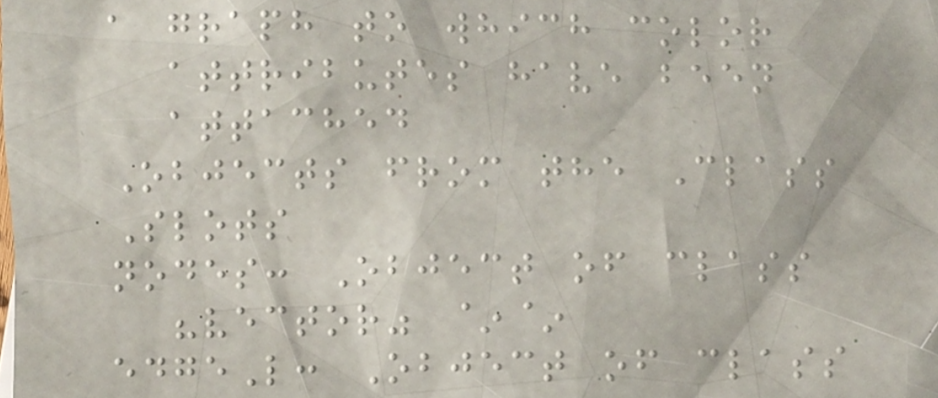a graph to which color
attributes have been
attached
Objects from the Class
Slots
nodes: Object of class
"vector" ~~
edgeL: Object of class
